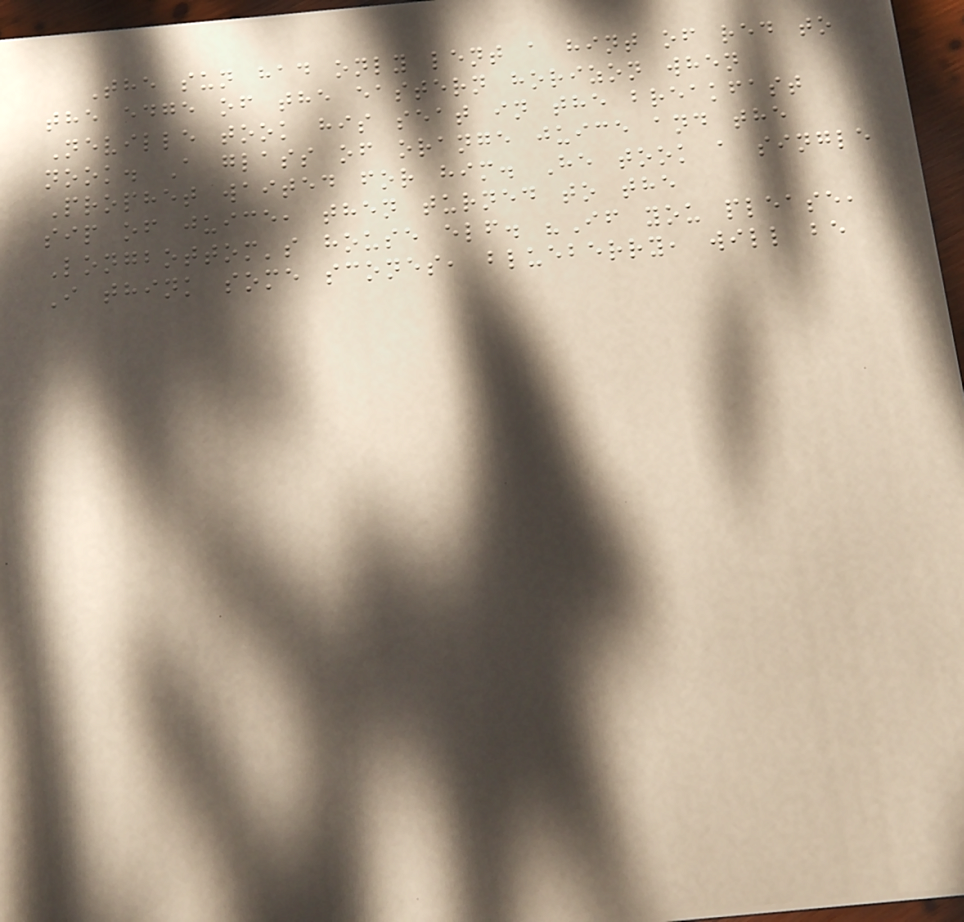The sun had only lent a hint of red to
the edge of the eastern horizon when
Neville took his seat in the breakfast
nook. A glass of orange juice and the
Prophet waited for him. He took a single
sip of juice, then turned to the
Longbottom's house elf. "If you please,
I think some scones, blueberry, will be
